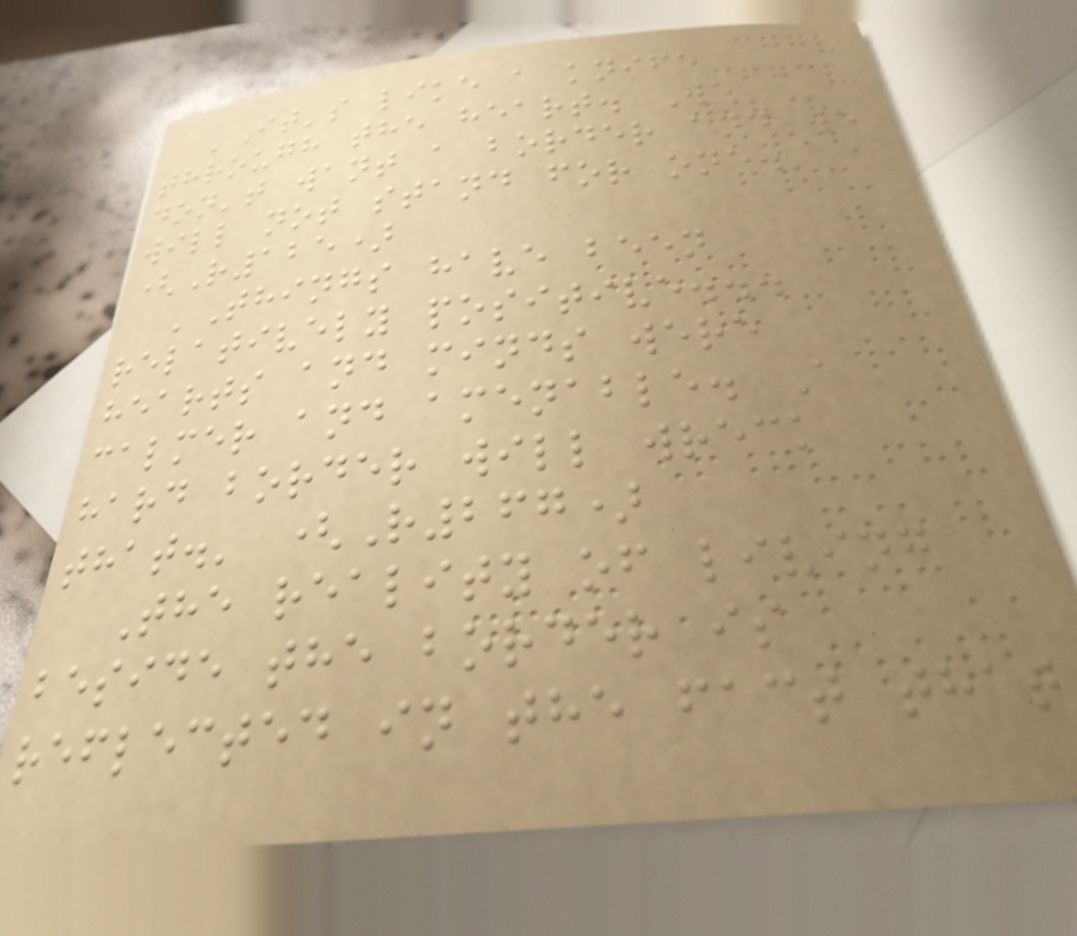'It's like a knife
through the heart. We
don't want a border and we
will not stand for one.'
(R125)
'Things have been
relatively positive...
hearts and minds were
calmer and amenable. A
hard border will wreck
that.' (R267)
The reality of living
beside the border is
reflected in the fact that
